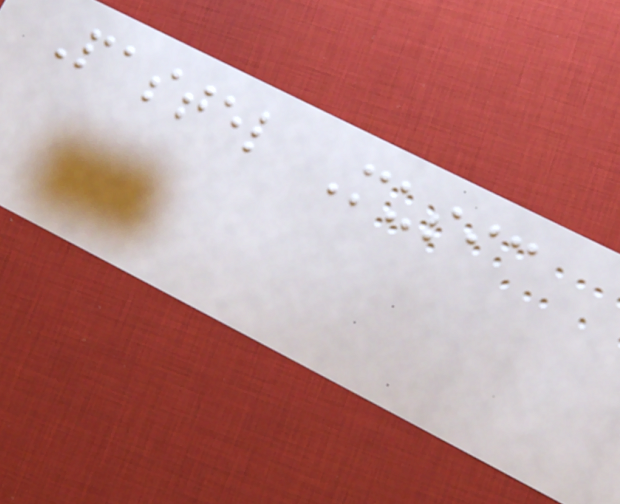Pastel Music
